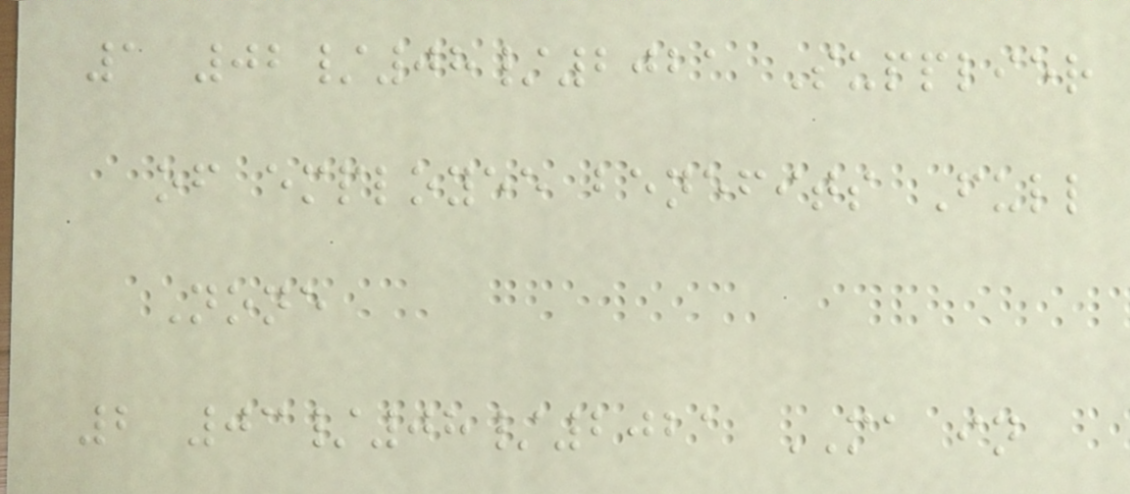1 02/08/2021 Supplier
of employee benefits Full
None
2 03/08/2021 MA in
